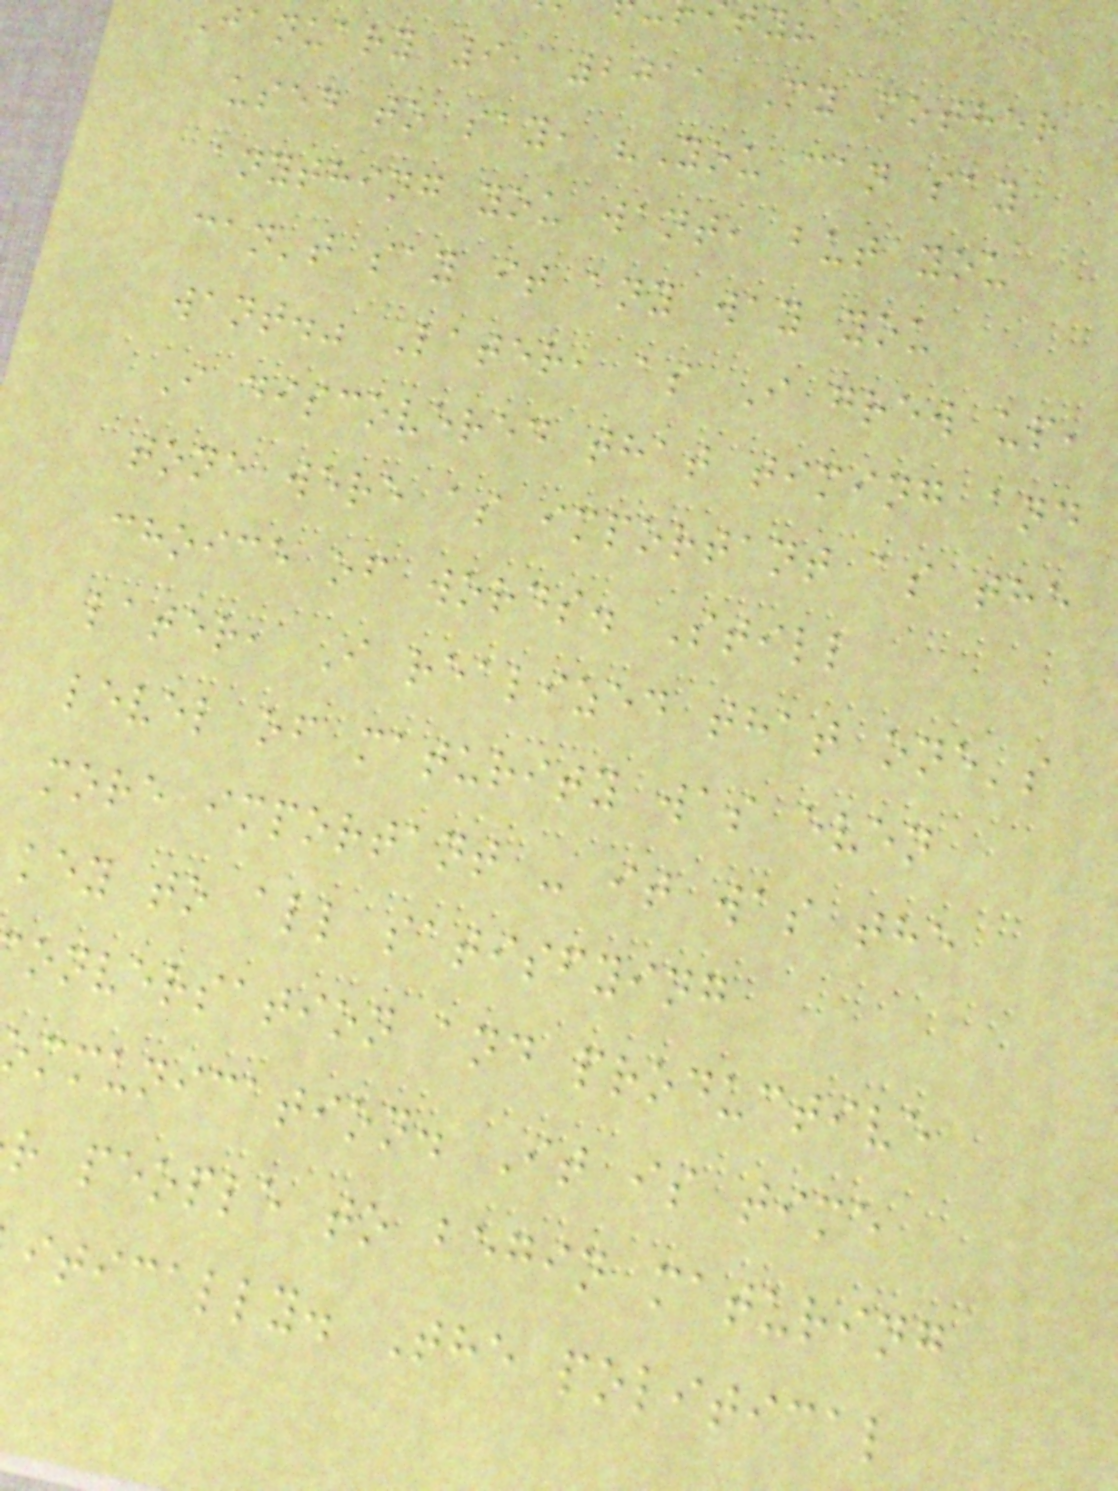January 9, 2011 My mother
used to say, "You can say
anything you want, but you
can't say it any way you
want." Later, as I grew up,
I discovered that timing and
tone were as important as the
choice of words. Still
later, I realized that one's
level of maturity was even
more important - it was the
key to all satisfying
onversation and productive
ommunication. It is time
r people to begin maturing
itically. The political
